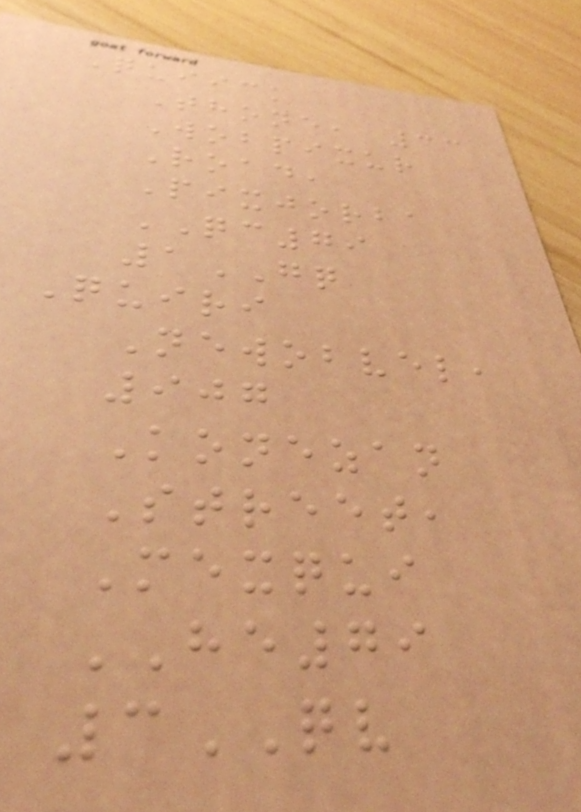Quiick
Thone, 33
Wobpixur
Road,
Pixjorba
QC79
1GQ
Quiri
Newobvel,
907
Konezan
Street,
Mexqui
HE79
3QV
